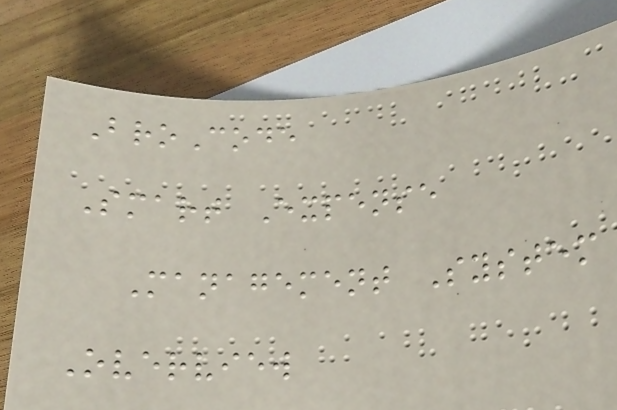BroCode
Smart Expense
Management System
Overview
